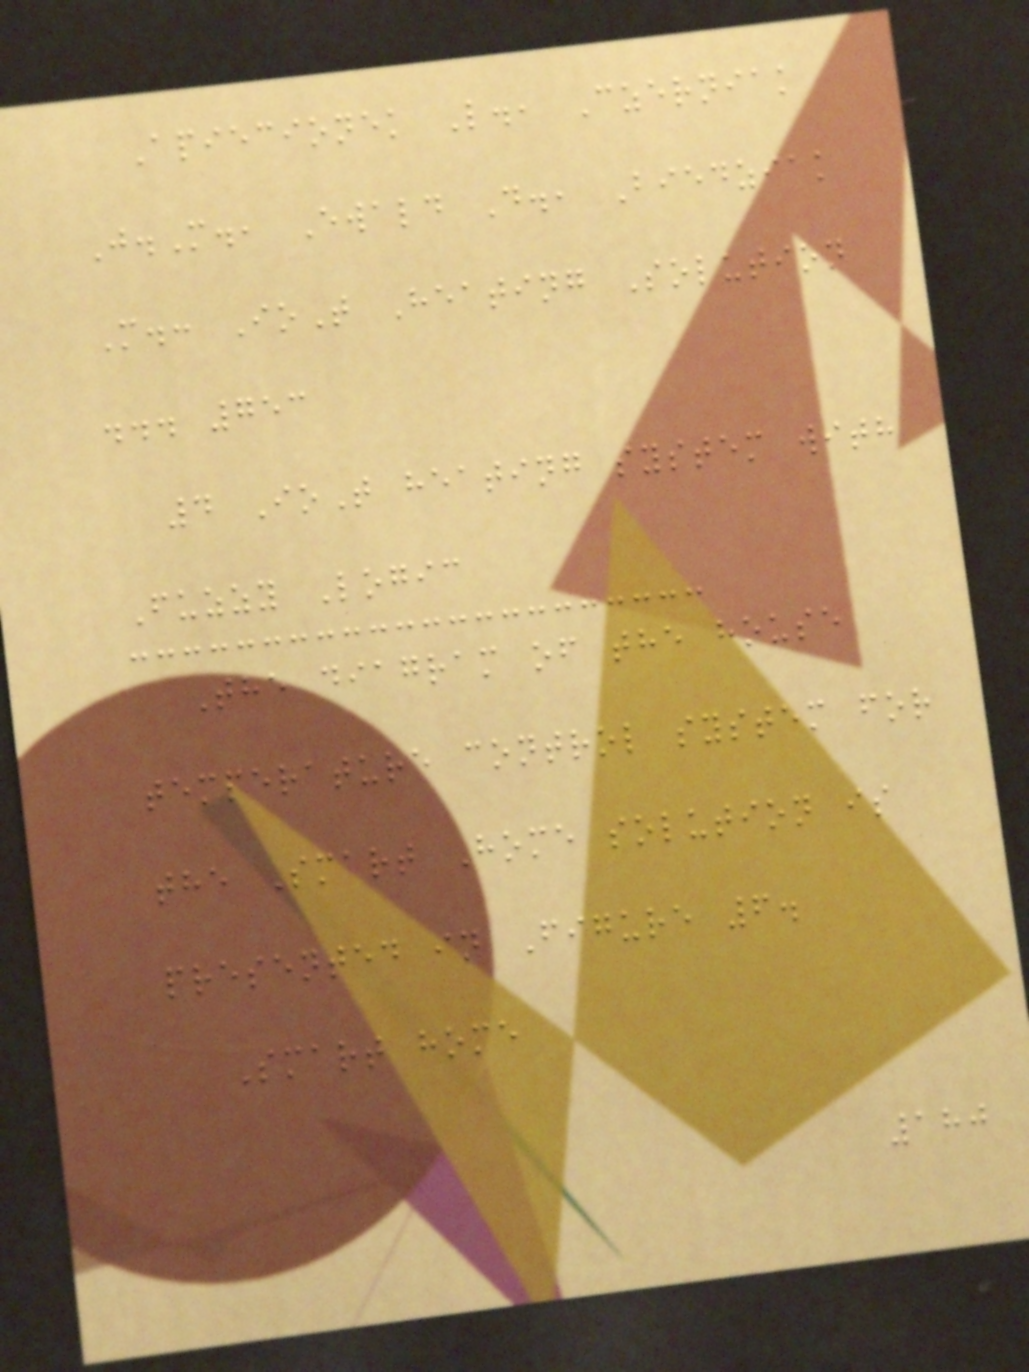Apiecionek L., Czerniak
J.M., Ewald D., Biedziak
M.: IoT Heating Solution
... 753
4 IoT heating system with
Fuzzy Logic
The diagram of the house
temperature control system for
the Smart Home solution is
presented in Figure 6.
Smart home
180
